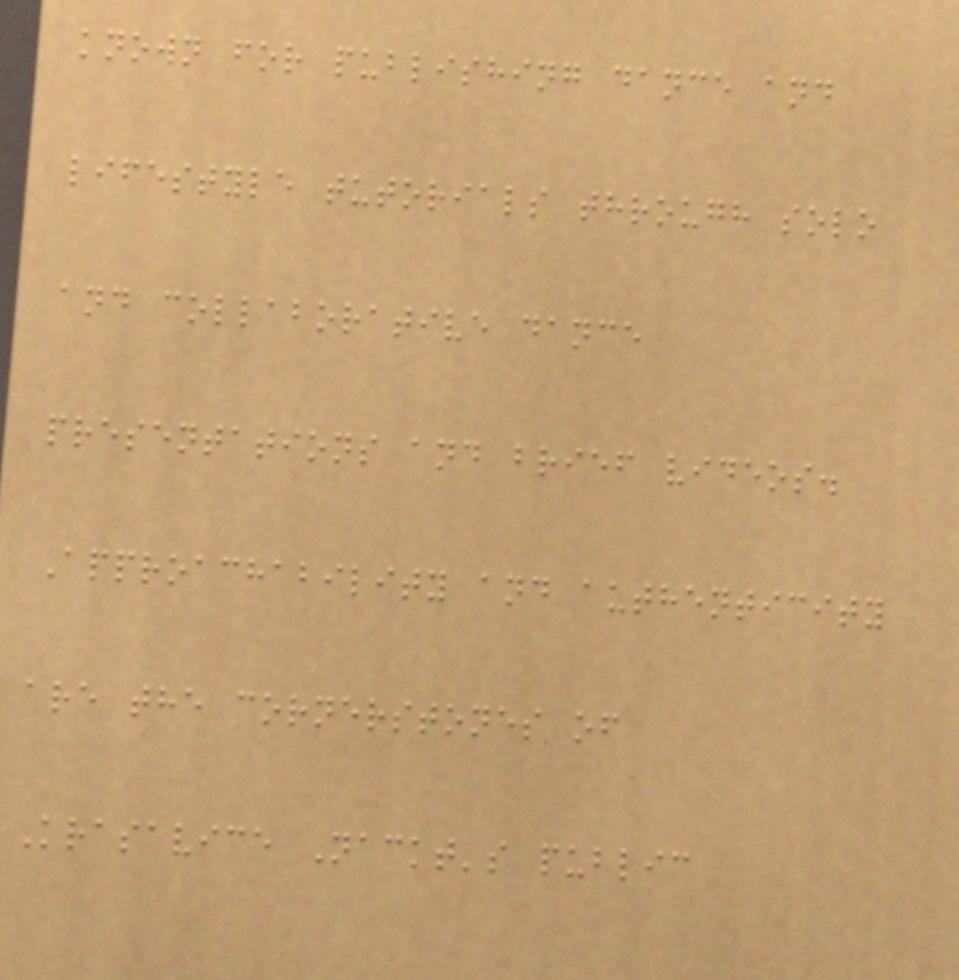known for publishing dance and
lifestyle tutorials through solo
and collaborative dance
presentations and brief videos.
Approachability and authenticity
are the cornerstones of
Krasavice Nackt's public
